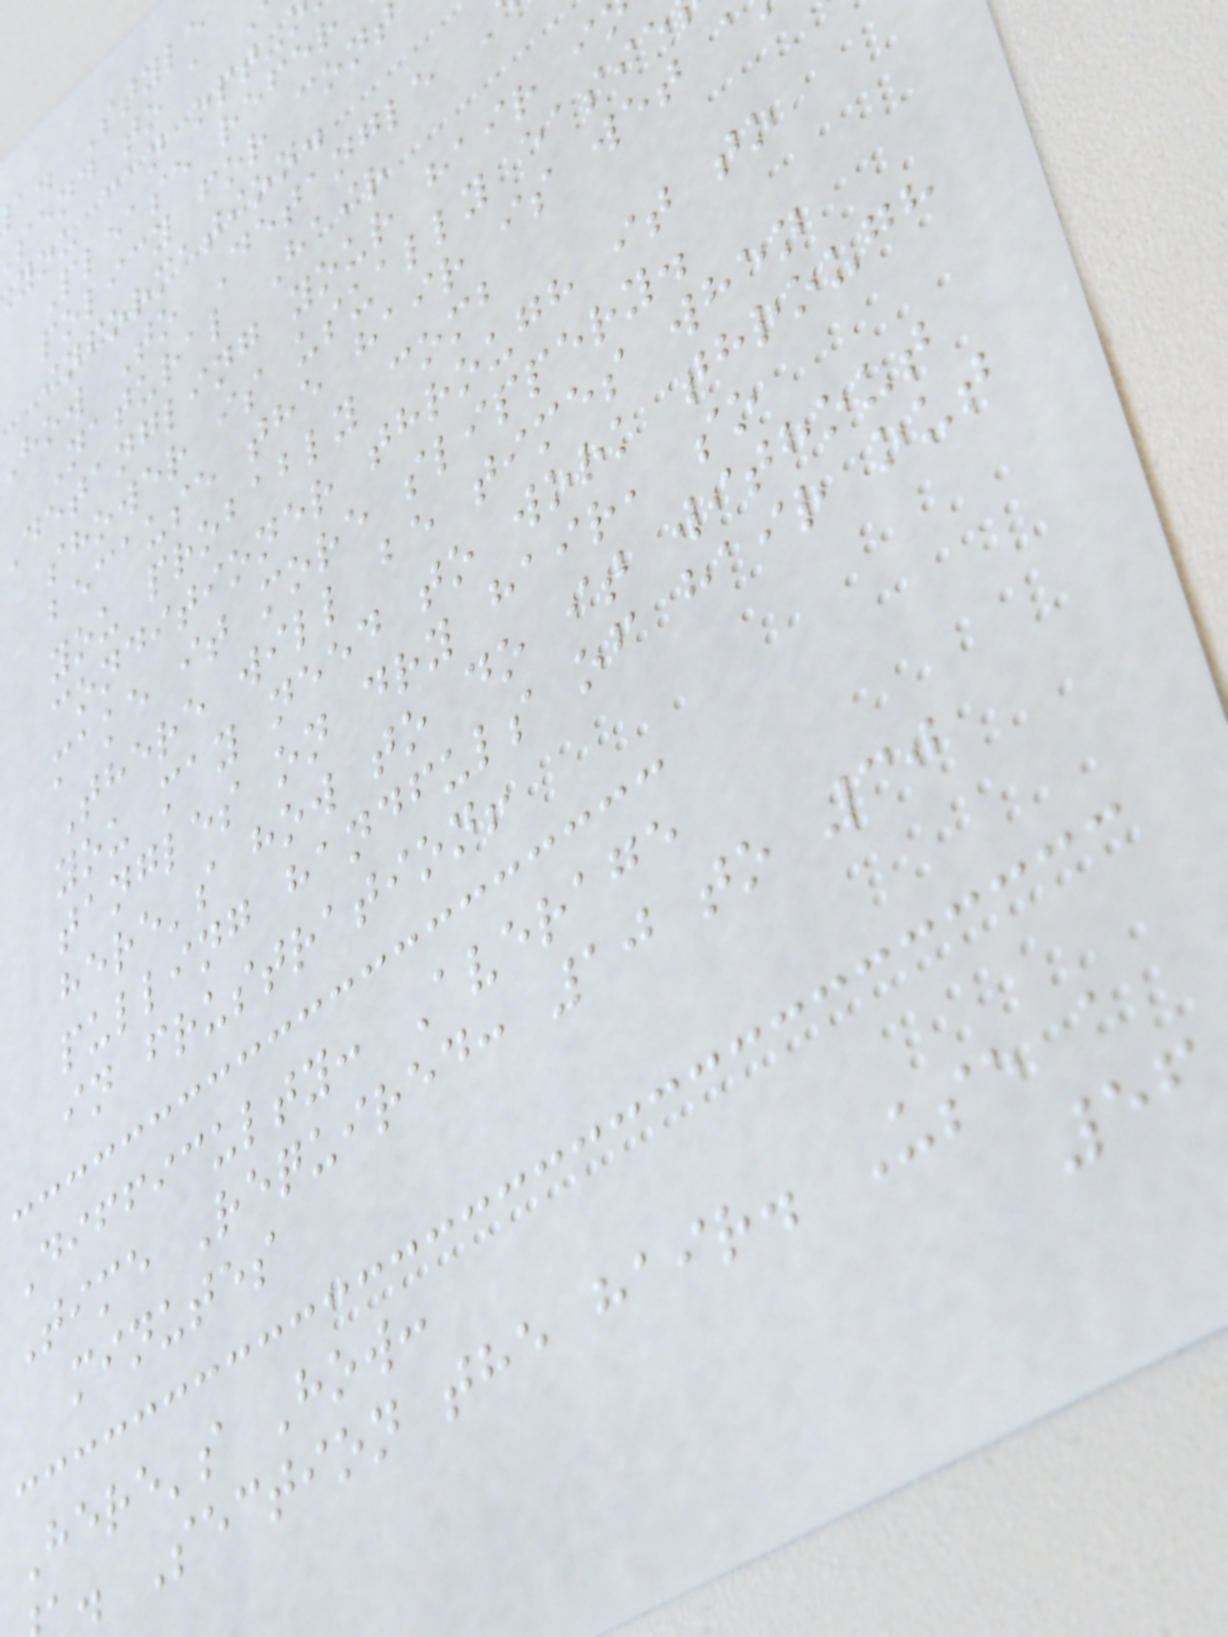a. Style
send to a
you can opt-
Please refer
policy for cont
information.
how To Detangle
Natural Hair
detangling your hair i
shower is usually easie
because the hair is wet
you probably comb
conditioner through it to
make it more slippery.
There will be times when
you may need to work through
tangles on dry hair, so
here's how to do it without
pulling handfuls of hair out
in frustration!
Difficulty: Average
Time Required: 10 to 30
minutes
Here's How:
. Section the hair. Use a
56
